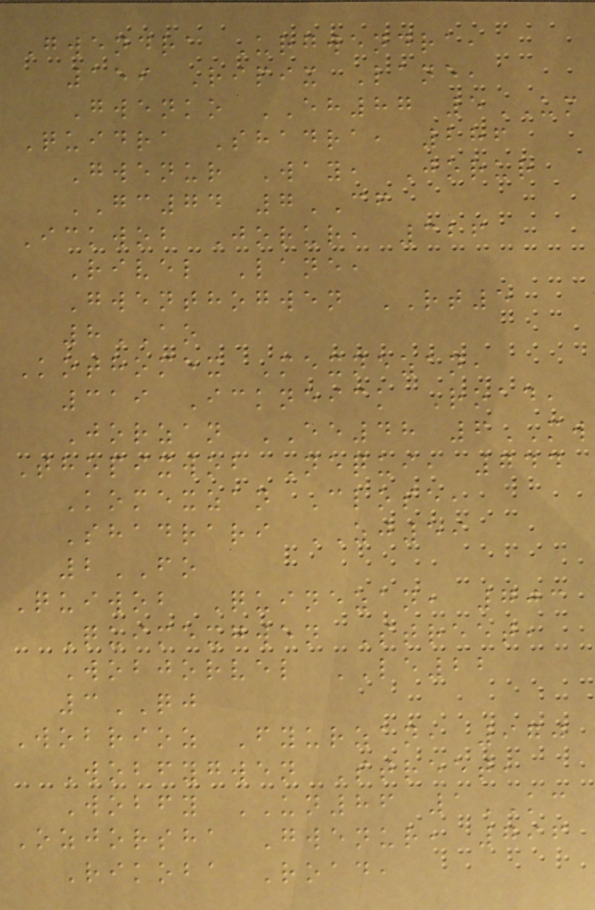Gwendra Urgwendra,
159 Ripix Lane,
Gwenko EH87 5UM
Quidra Shadra, 286
Gwenur Way, Jorur
GC74 7CF
Ickwob Jorur, 326
Rivel Lane,
Gwenthogwen RT5
8AO
Kothomex Mexnezan,
319 Ickneick Road,
Jorzan EE48 6MW
Thopixwob Nequi, 744
Komexzan Close,
Shadrari ZJ59
2FO
Quiwob Quinezan, 703
Quimexgwen Street,
Wobjorvel LE22
3QJ
Wobrioz Fyurzan, 970
Wobfygwen Street,
Wobfy UN86 1KC
Ozjorsha Gwenur, 796
Rikoba Road,
